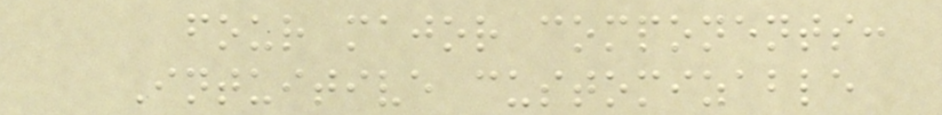four major components:
Intuitive customizable
